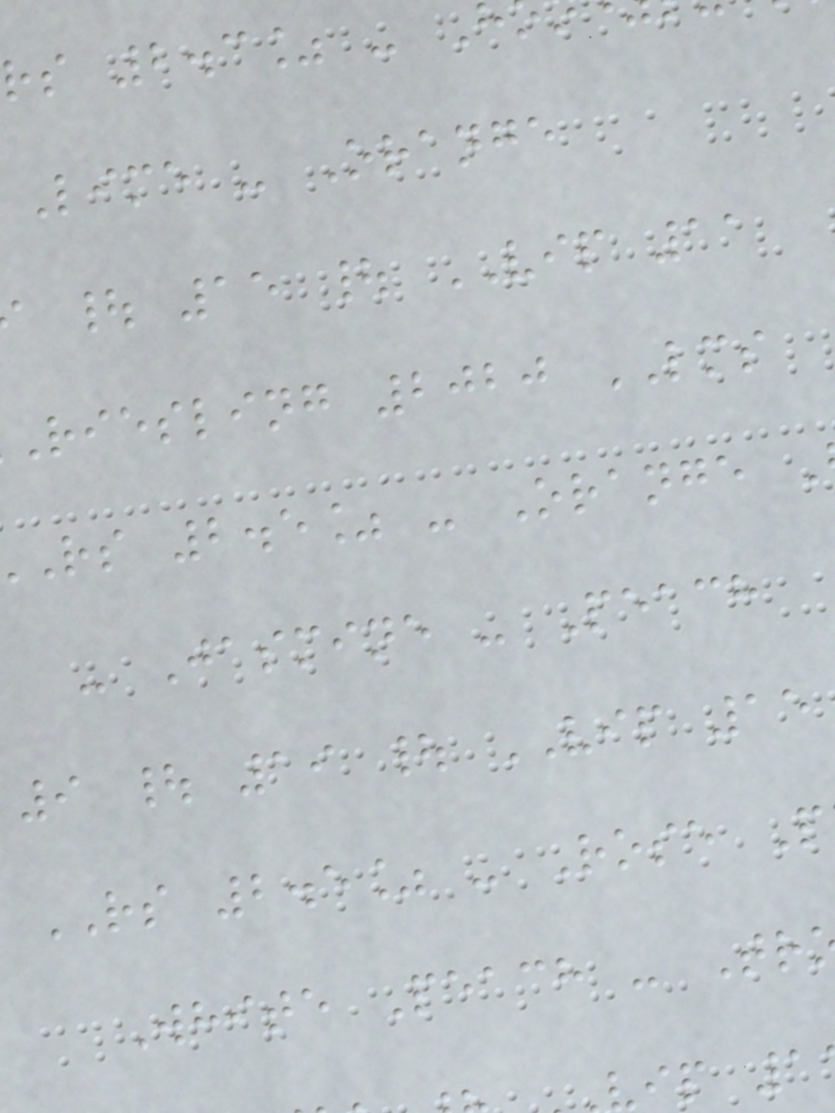rs 2.3% -
Lime - Orange
| 15 | VIP 11
riesling 2020 LMS
rs 2.5% - Orange
- Jasmine - Peach
9 | 19 | VIP 15
RS 2.5% - Rose P
White Peach - Tr
